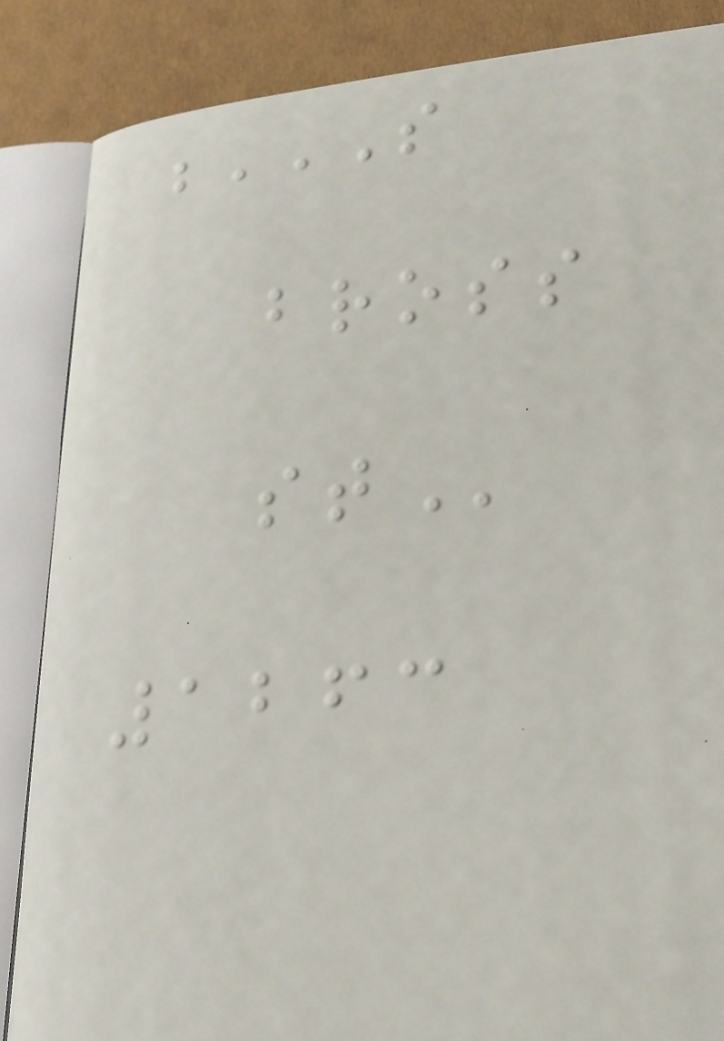S
BROSS
ST
1263
